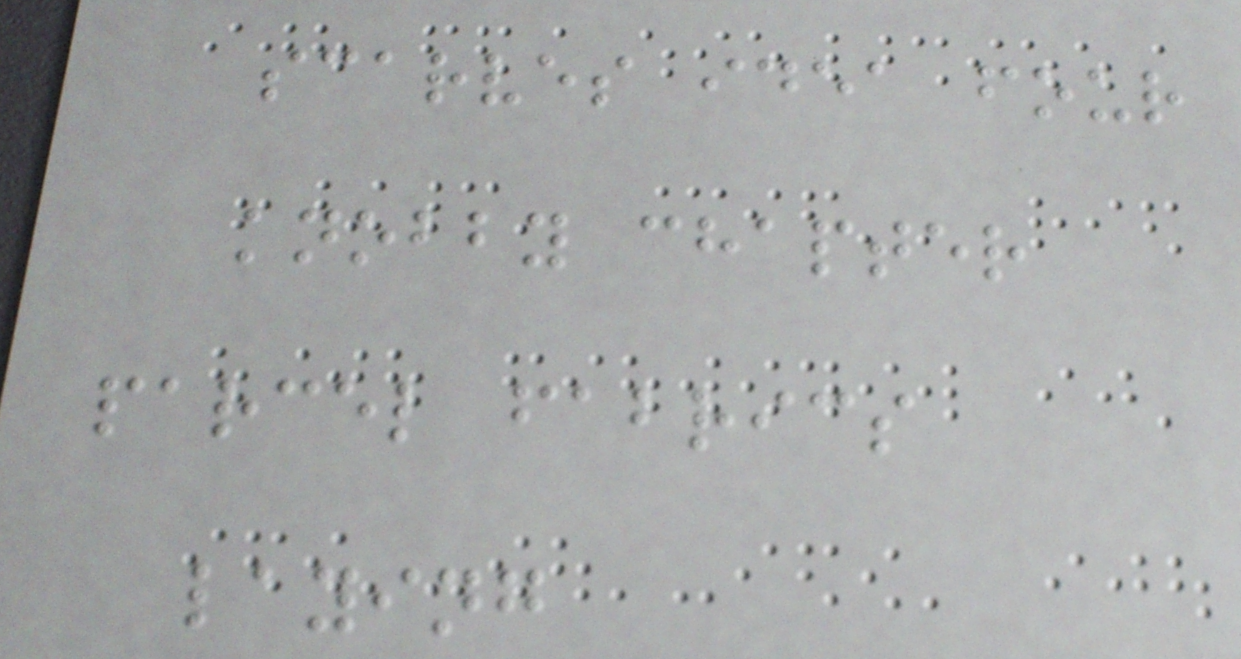scarves idea four
knobby chapter
parcel fabrics
laying
